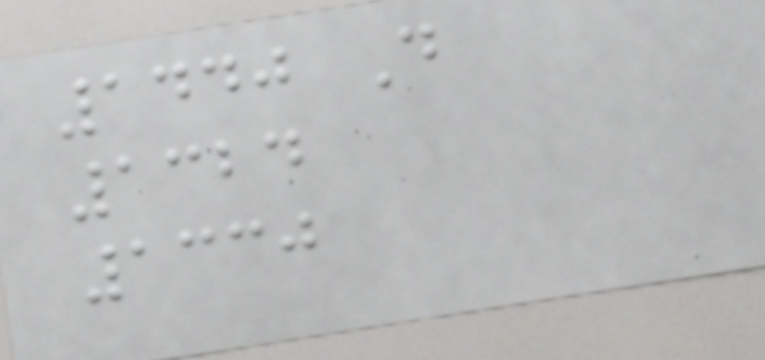1440 D
1324
1330
